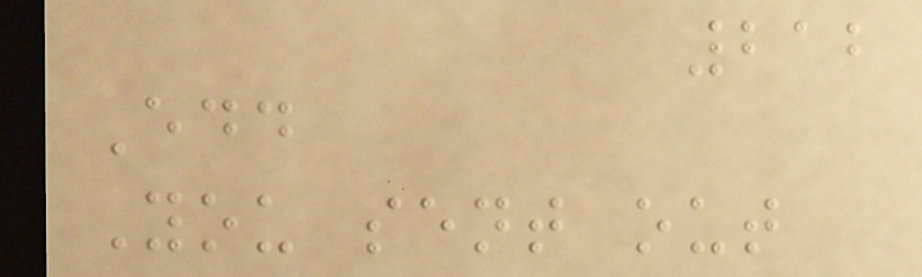212
Edd
You sent out
